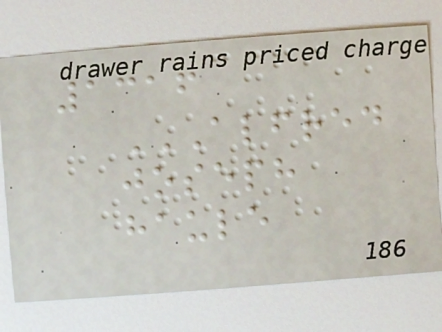1316
ALFRED
JOSEPH
HAULE
